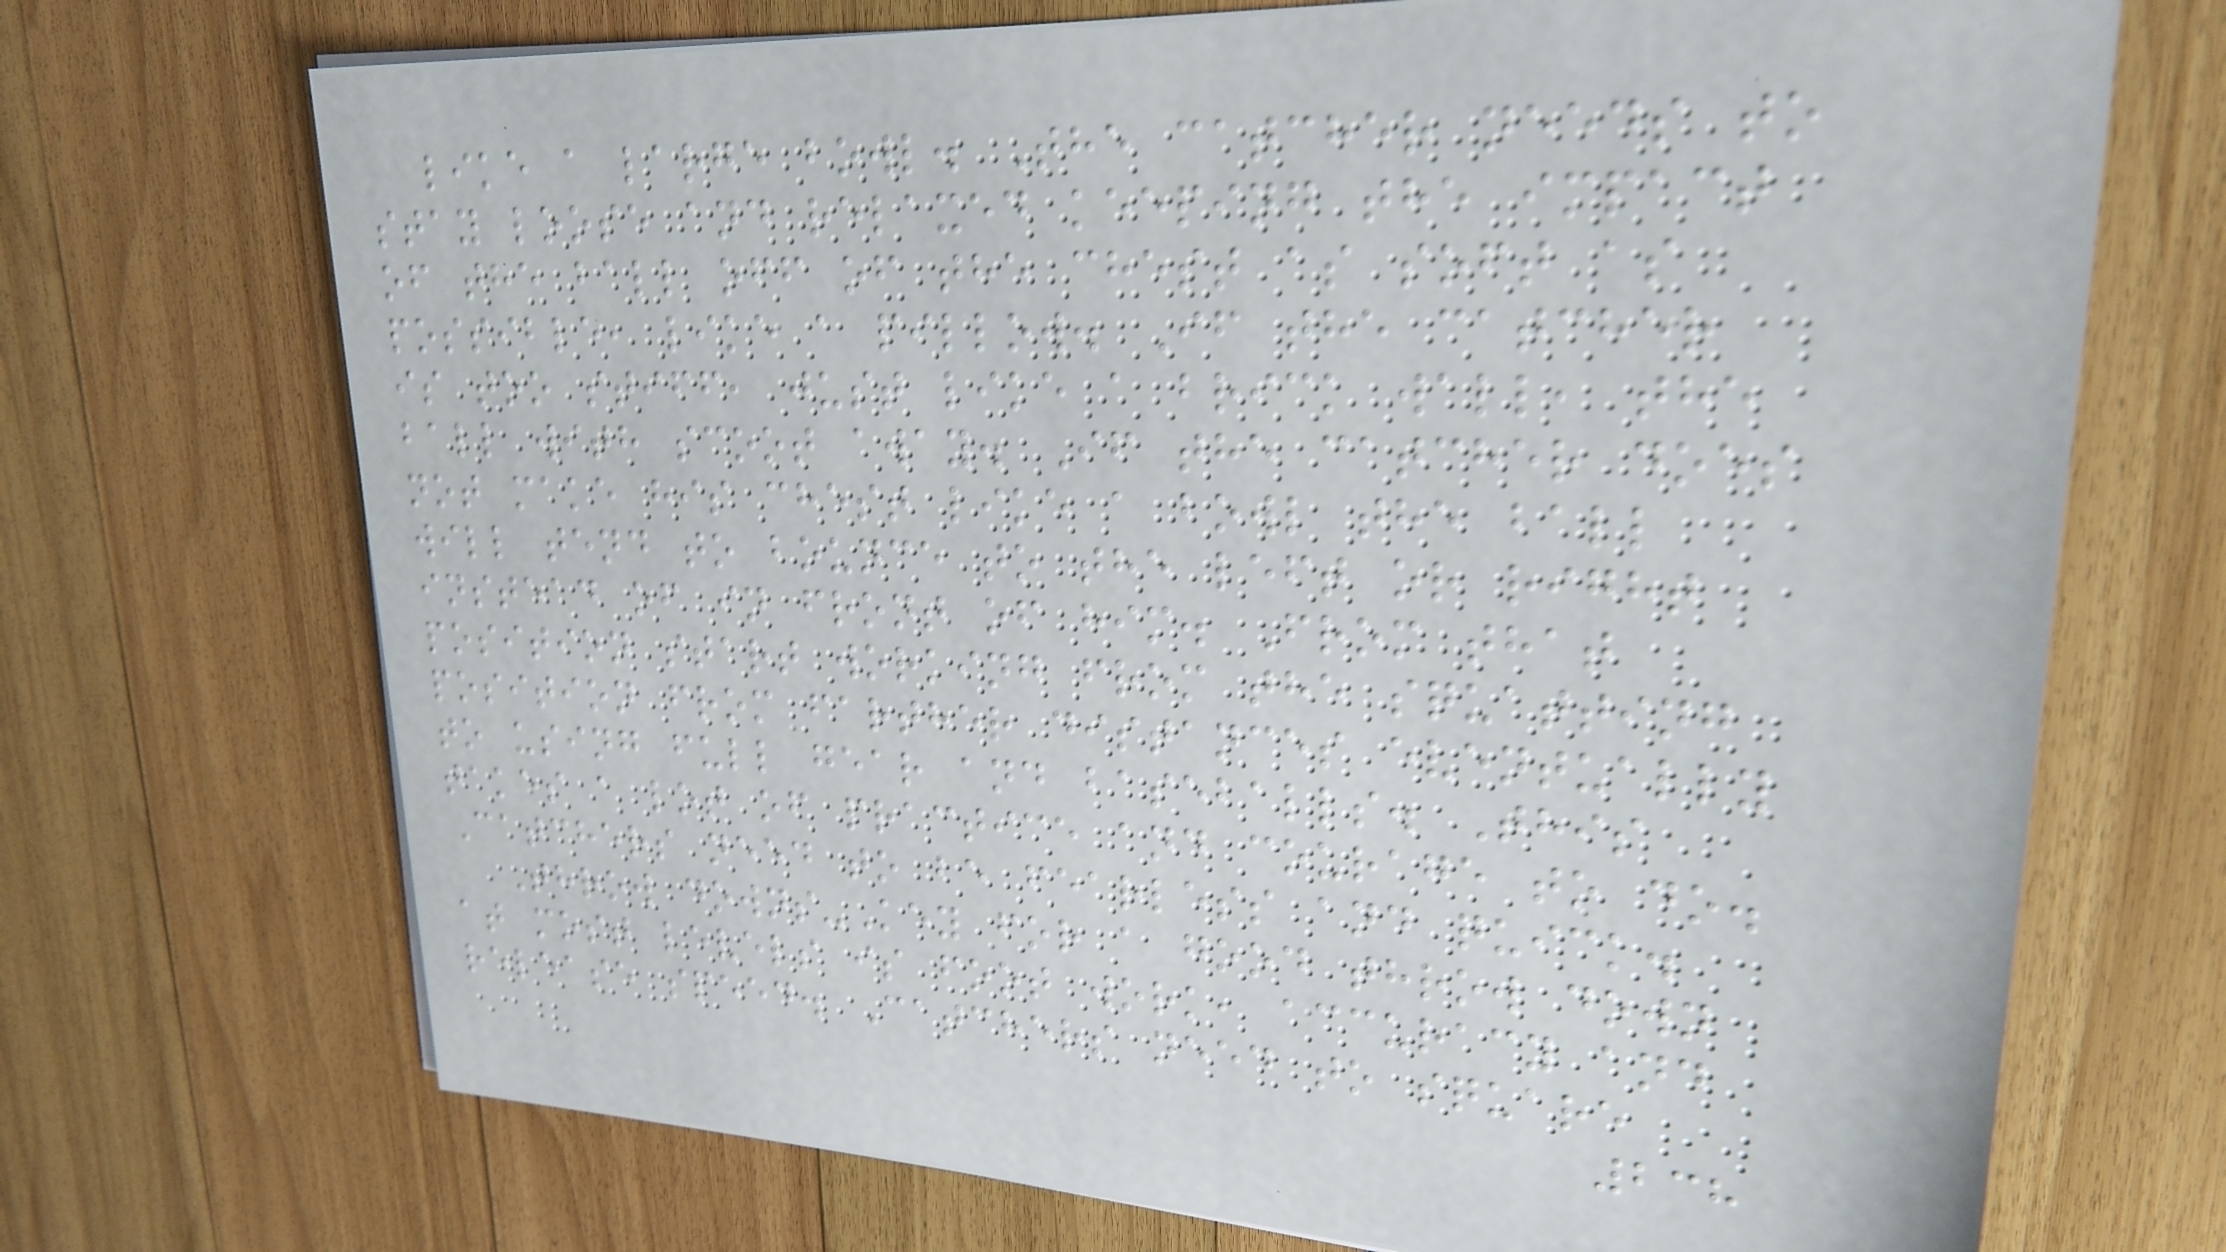like a large bowl. The catcher needs to
stay loose and relaxed keeping the impact
of the ball off of the chest as soft as
possible, like a pillow. If the catcher
is too stiff, just like a brick wall, the
ball with scoot away. If the catcher does
not make his chest like a bowl the ball
will tend to bounce to the left or right
instead of in front of him. From that
position start working from the squatting
position from farther distances eventually
to using full gear and baseballs. This
takes a lot of practice and courage to do.
Catchers need to be fearless and quick.
Throw downs-Key for a good throw down
at most levels is foot work, accuracy and
release speed. Catchers need to square
238
